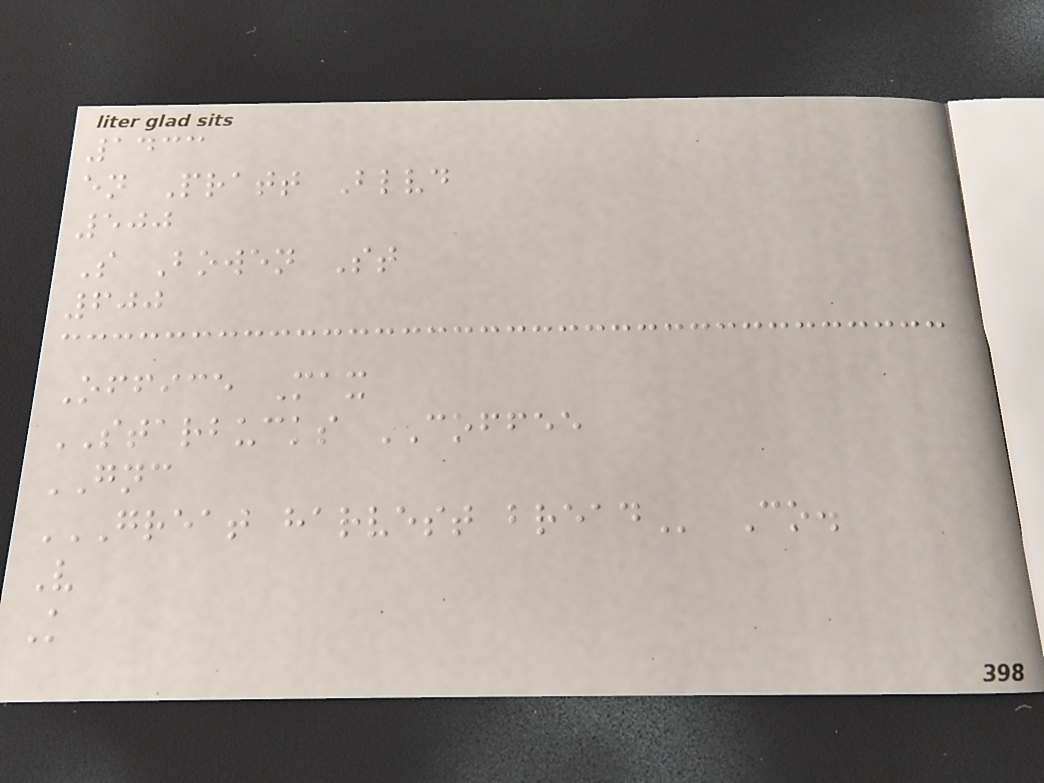1433
en Pratt Blvd
500
S Bowen St
600
Office Max
STARBUCKS COFFEE
GNC
GREAT HARVEST BREAD Co.
V
K
